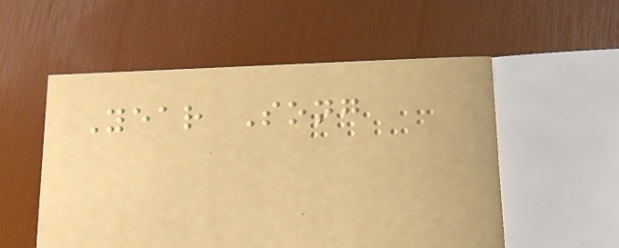Year Song
